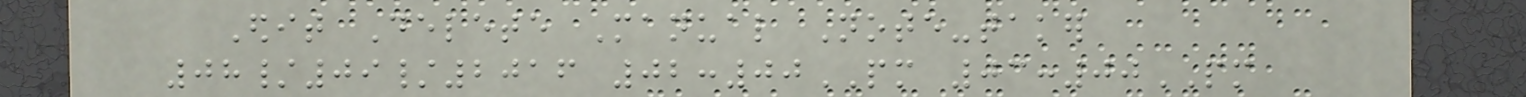Edit Delete Manual Note-taker
08/09/2016 02:00PM 03:00PM
